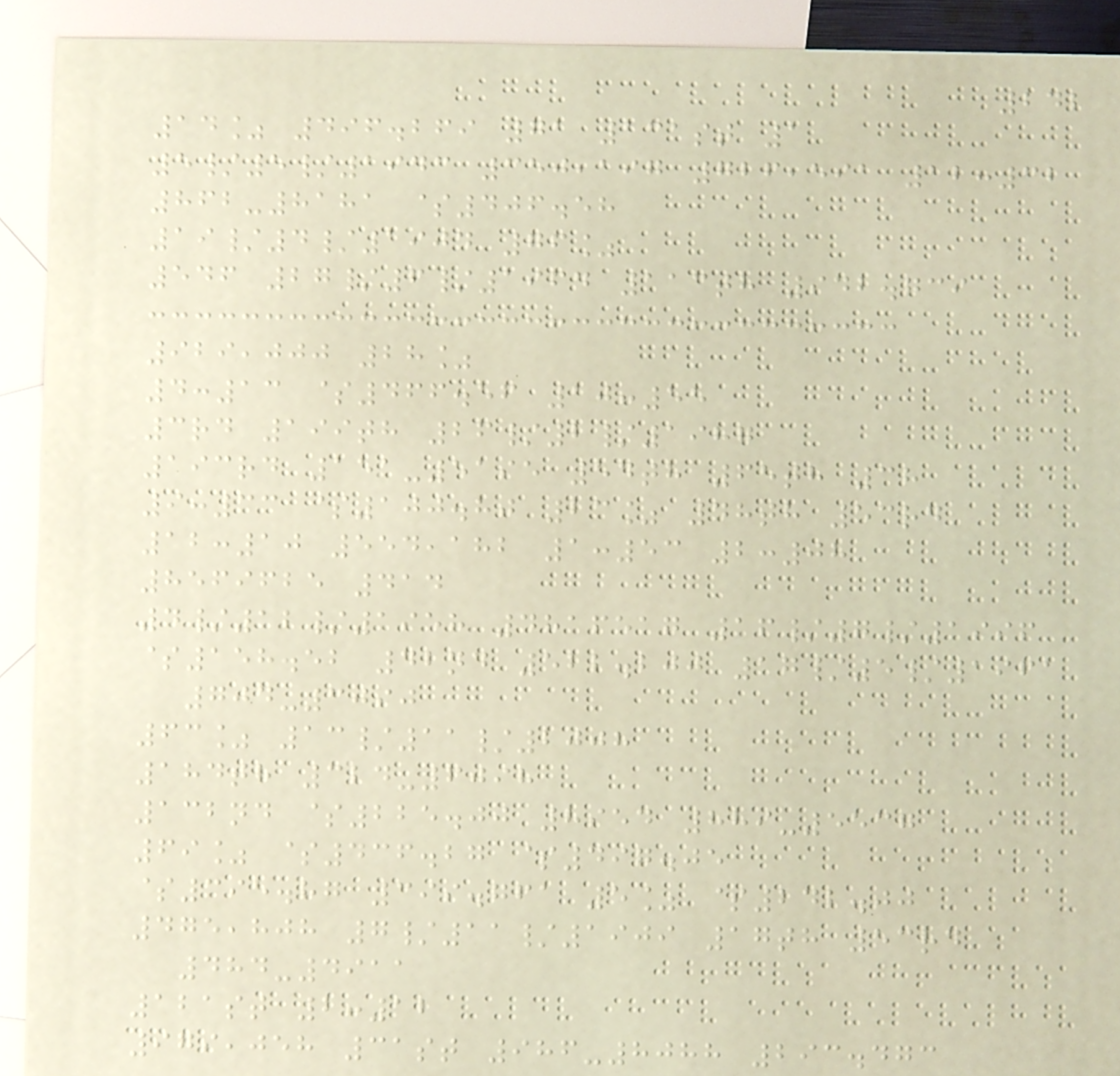242
14% 496.269 71 131st 1
5/5/1943 350,197 726,591 12:32
862-8181 $406.58
19/4/1904 76%
546 27/6/1964 113th 942.739
929,000 28%
4:13 $466.56 10:55
3rd 199th 26/2/1987
193rd 151-5195 54th 65th 38
9:33 $100.80 23% 48th 53rd
12:10 554,182 1:53 2:08
8569625 414
4/12/1958 4816517 16/7/1996
$158.52 42nd 522.200 17/5/1961
704-3090
63% 13/11/2008
184th 324-6098
132nd $225.00 8954 889-5537
69% $436.27 $497.05
$395.87 399.761 5% $242.00
475,808 7/11/1909 17th 53rd
484-4911
121st 2:12
979,058 31st 986-8088 293.473
